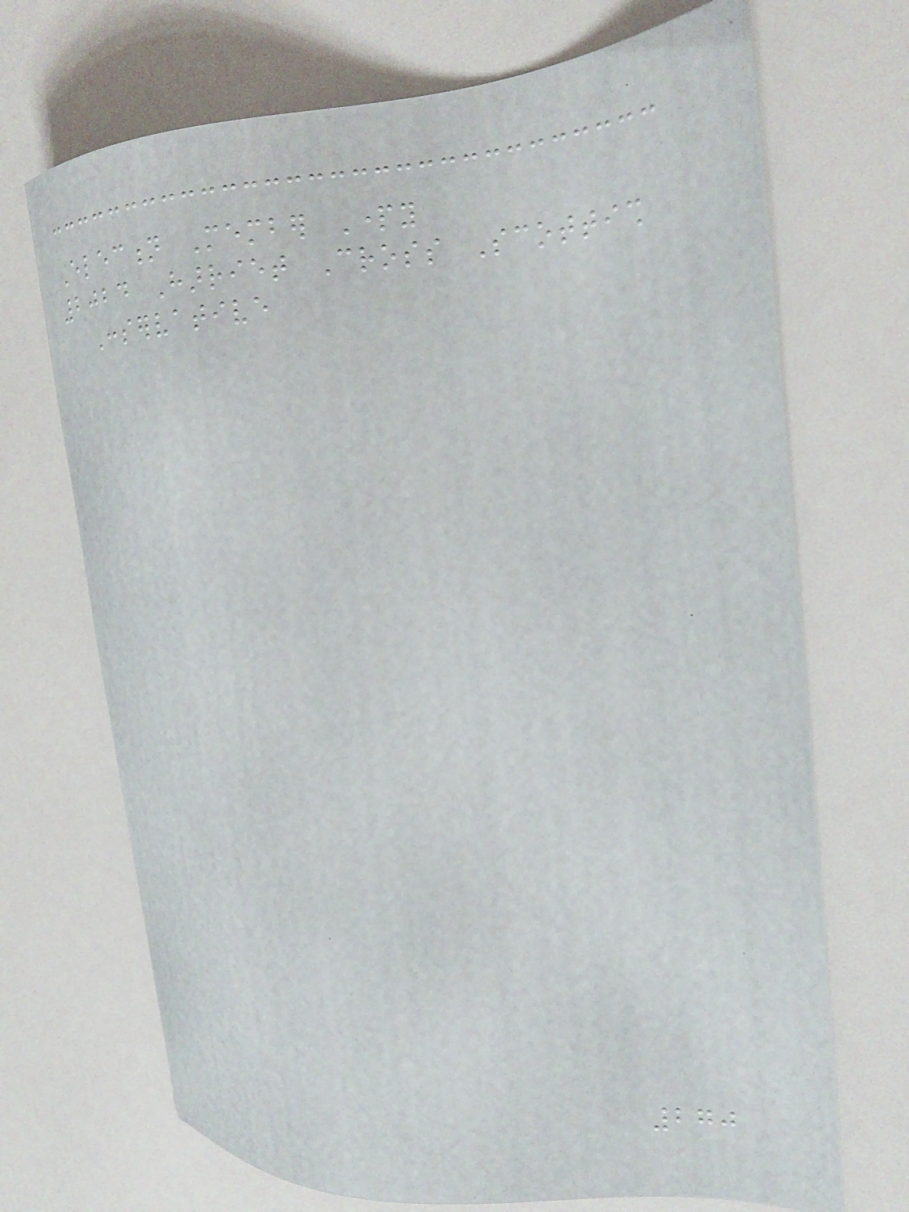Election Member Party
2024 Harriet Cross Scottish
Conservative
270
